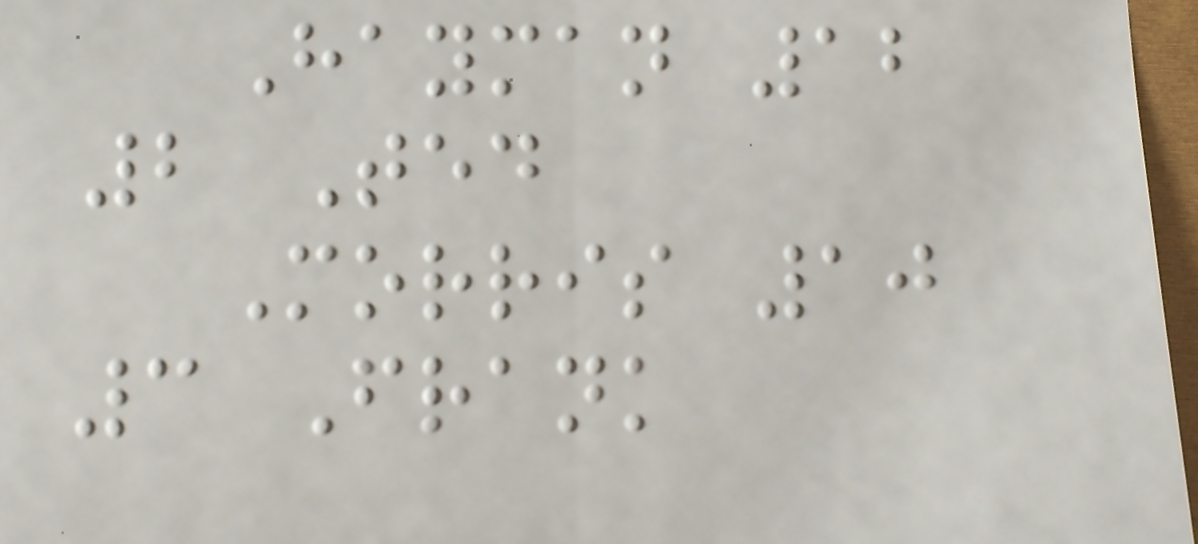Hayman 12
2 Ted
Morris 10
3 Frank
